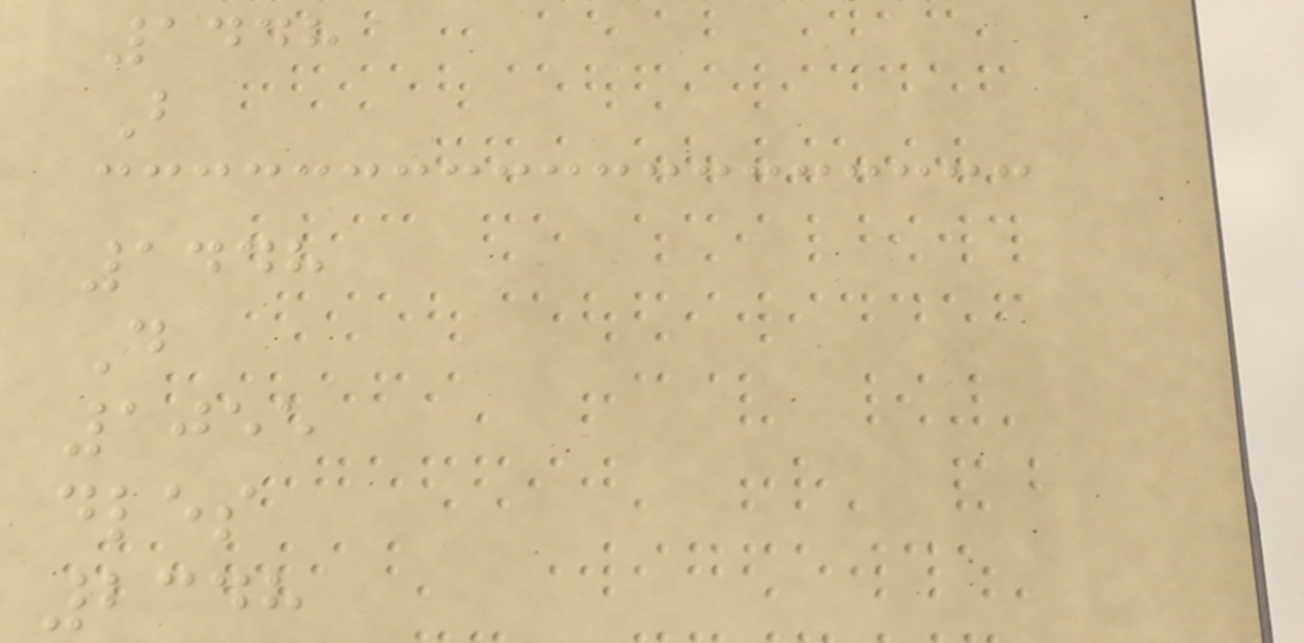1448
B
1448
D
1055
dles
2348
